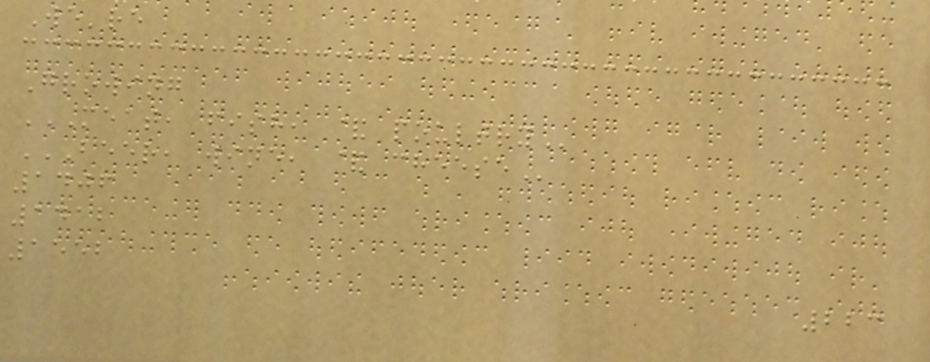We're
Growing
MEAT, FISH, & POULTRY
BEER, WINE, & CHEESE
1406
1412
1552
223
